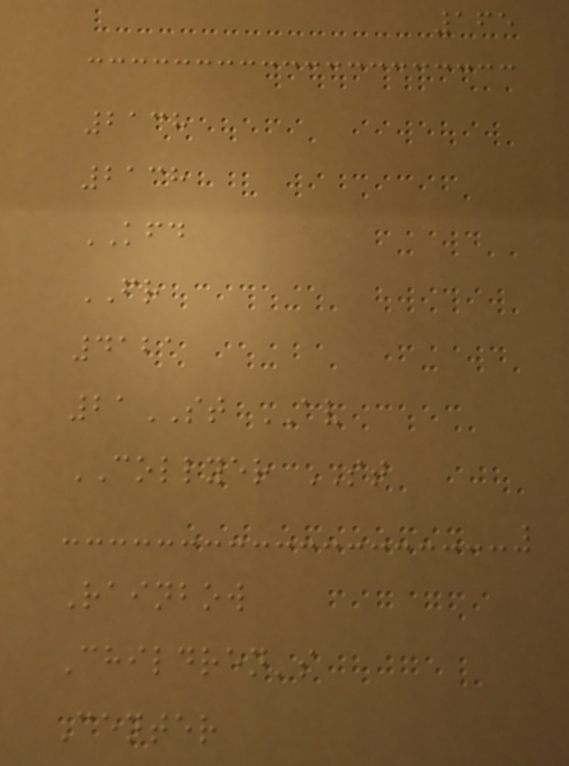165
2138
2138
KFD
FR
4121
21ST AV
COLLYER ST
Rainbow
Children's
Center
